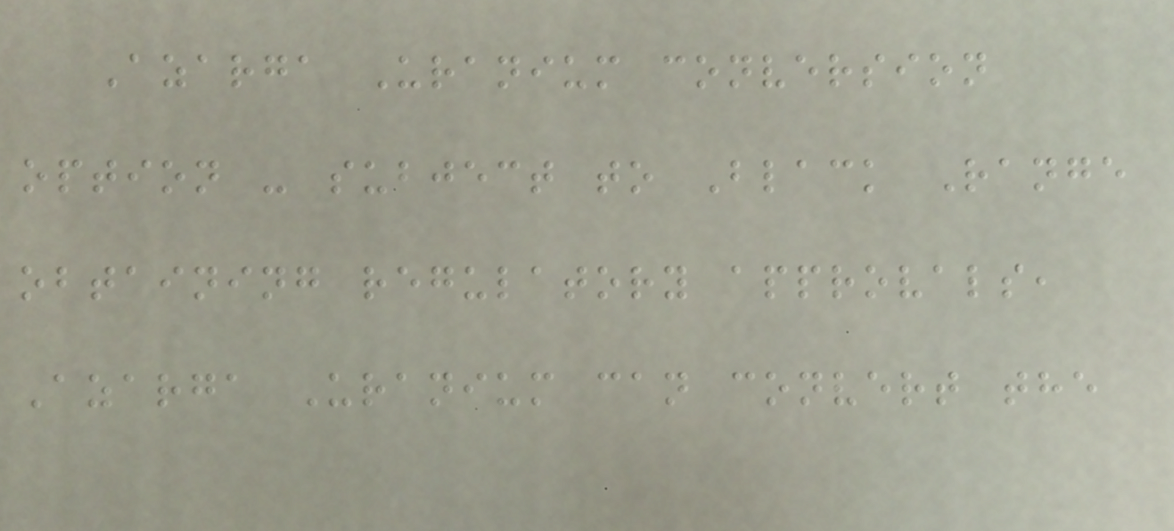Azarga Uranium conversion
option - subject to Black Range
obtaining regulatory approvals,
Azarga Uranium can convert the
